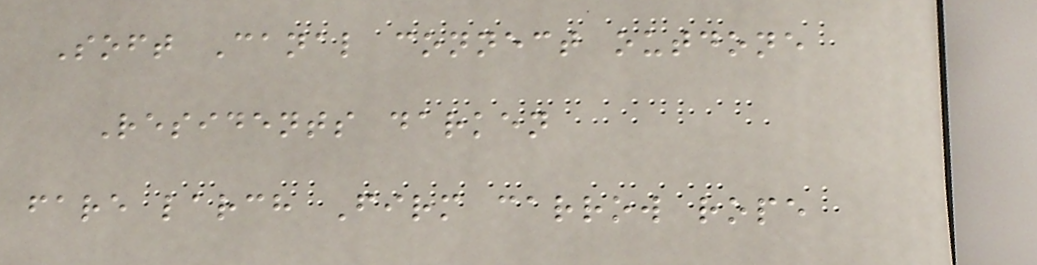Soft Canal connect outdone
Residents darken
fare larch Firm carrow rope
